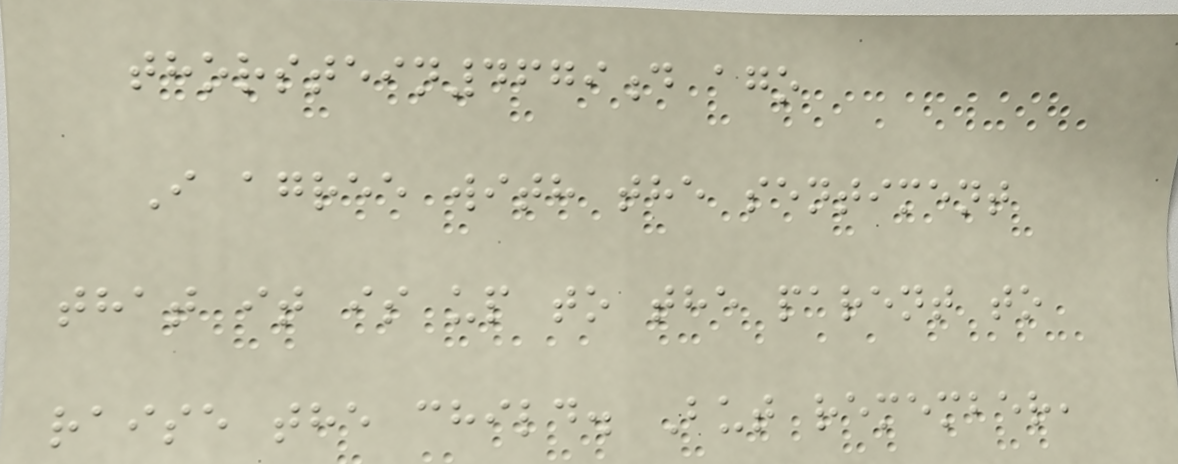thorstein4679d ago
I agree with the sentiment
that it is up to the parent to
raise the child. But remember,
